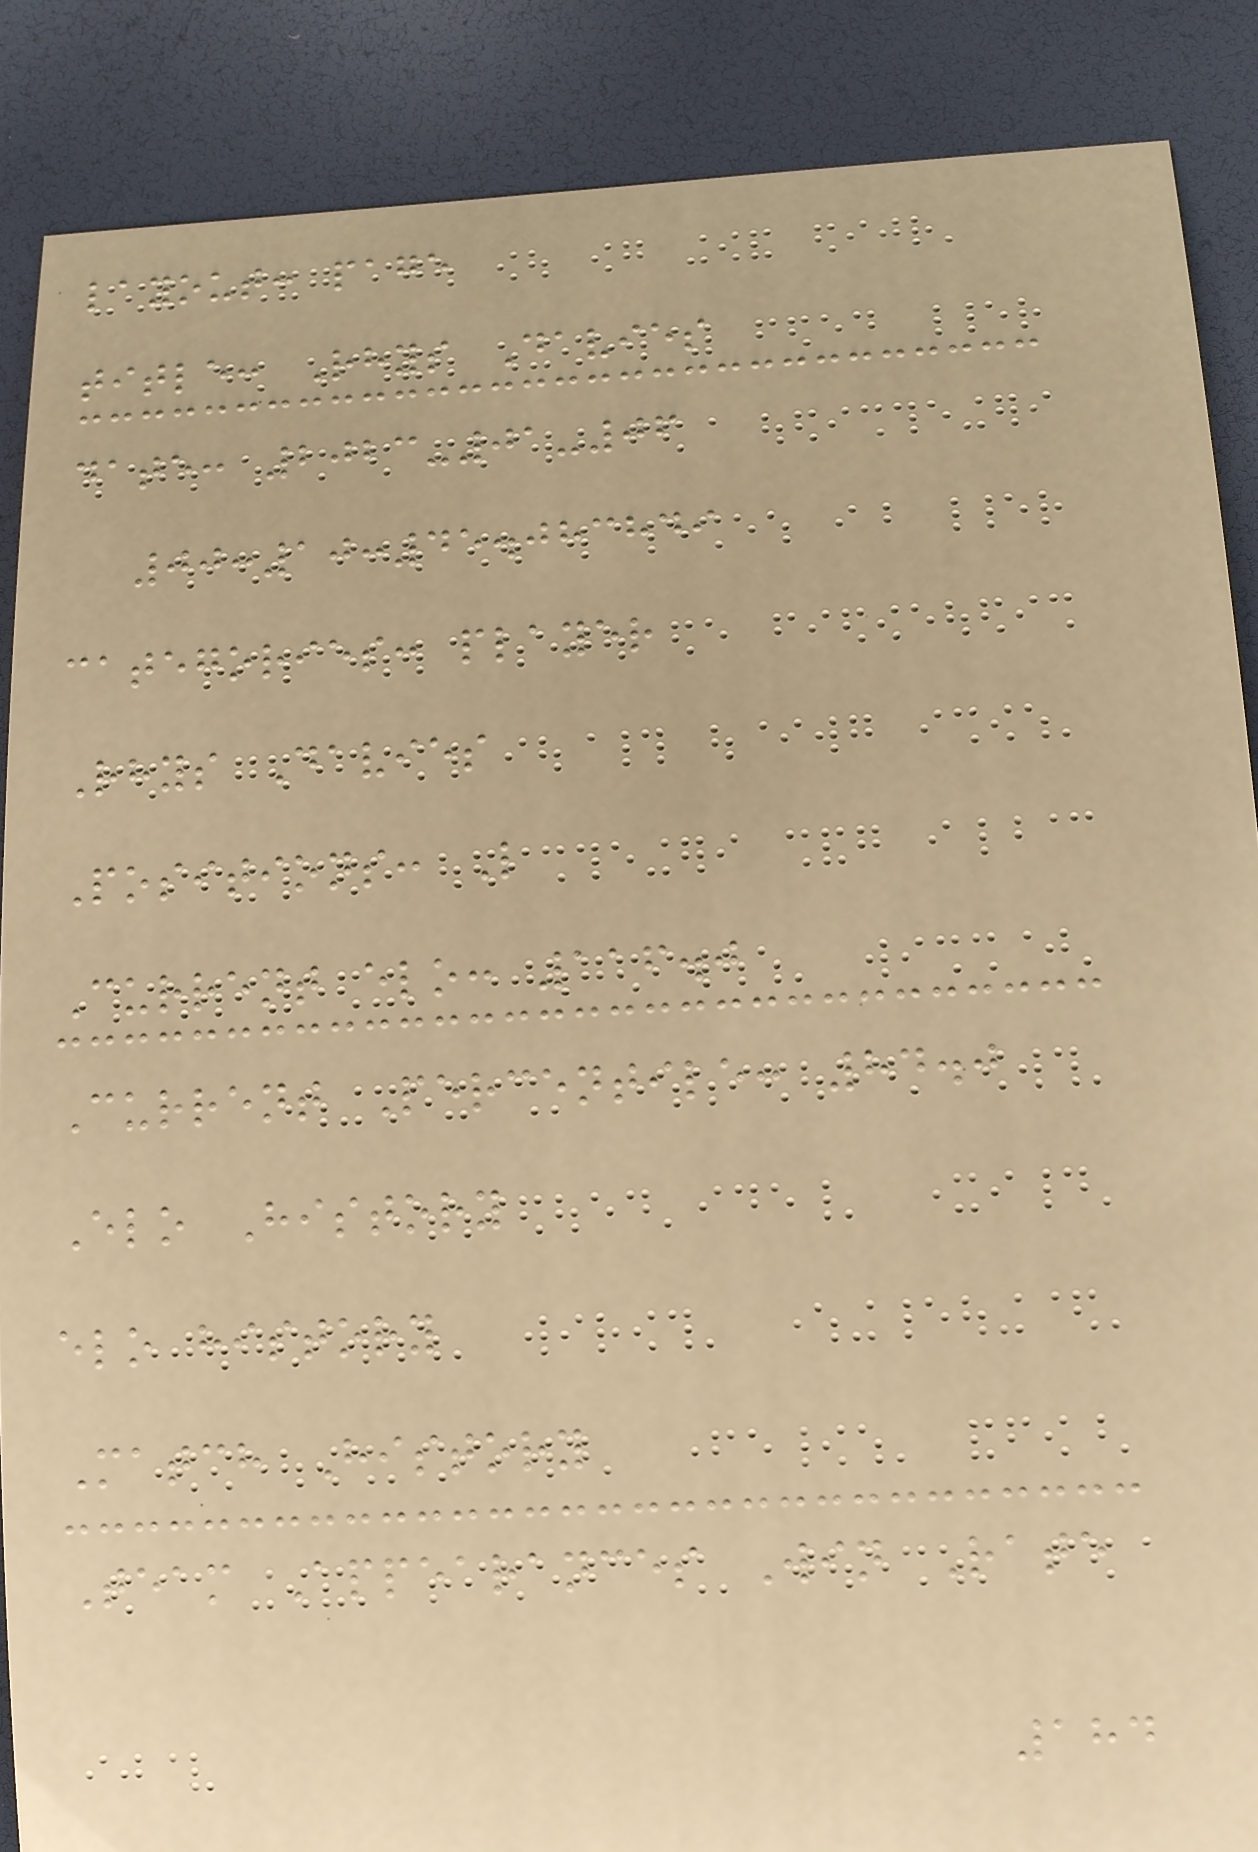layout: page
title: Rhys Davies
date: 2023-01-06
00:10:45.083849
categories: player
Rhys Davies
Positions: L
Current elo: 116.0
Current Percentile: 84.0
Elo History
elo history
Match History
Team Appearances Win Rate
184
